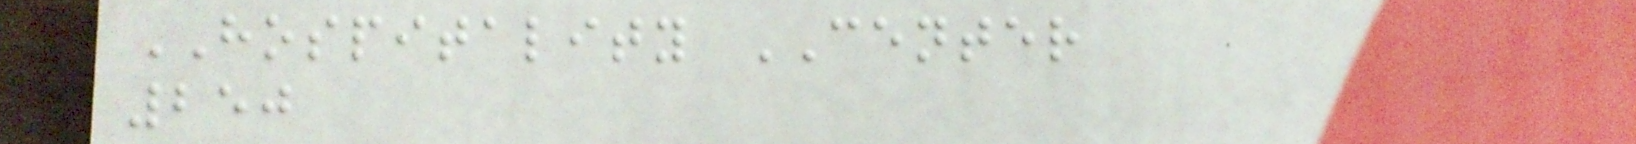HOSPITALITY CENTER
250
